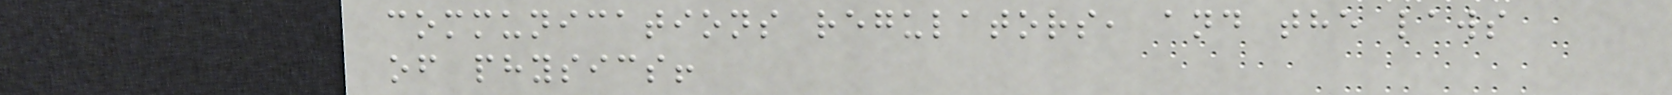communications regulators, and the laws
of physics!
